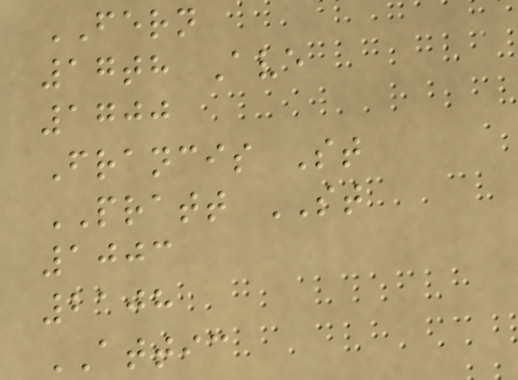FERN
17th Ave
1700
Francis St
PRATT ST
1003
2108
ATTIC
